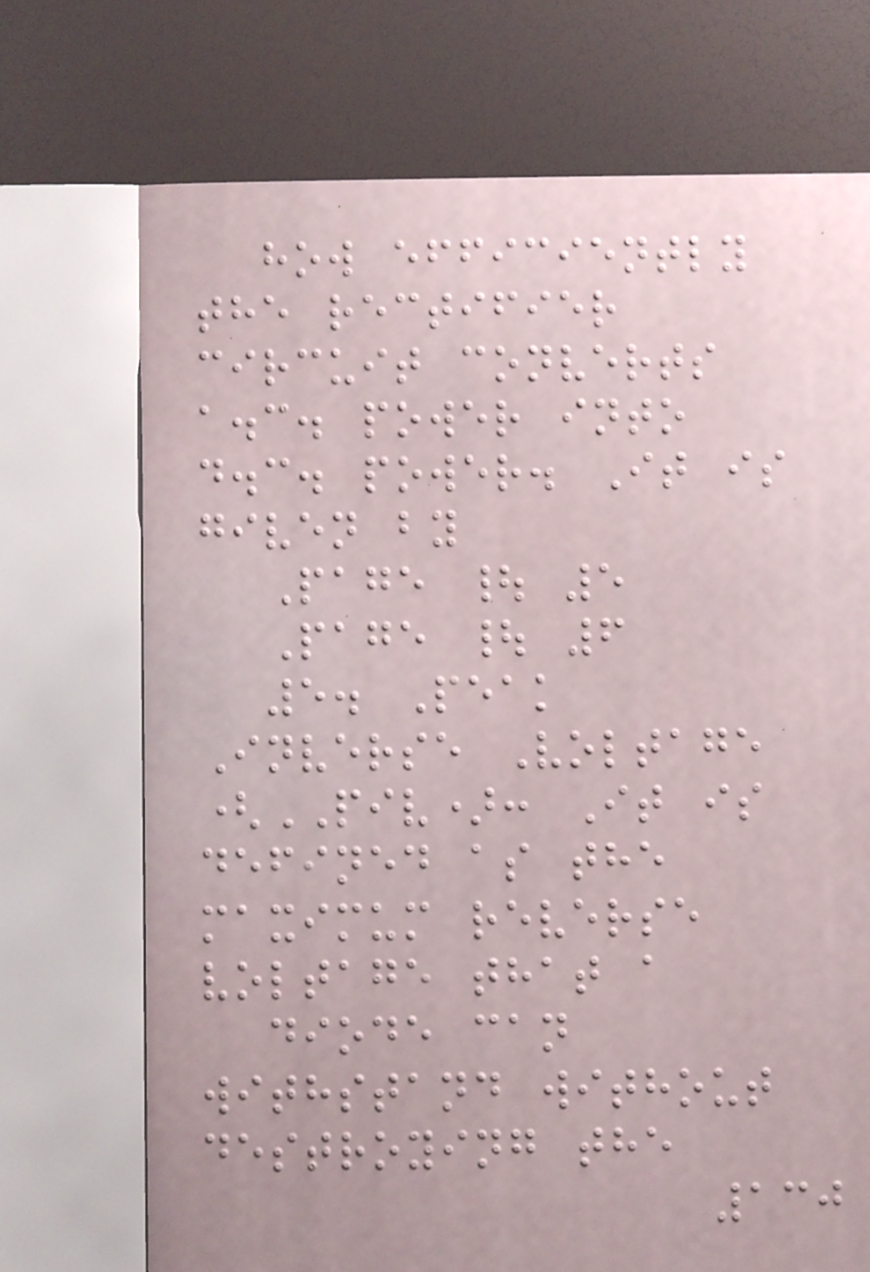how efficiently
the rectifier
circuit converts
a.c. power into
d.c. power. It is
given by
Page | 5
Page | 6
5. Peak
Inverse Voltage
(PIV): It is
defined as the
maximum reverse
voltage that a
diode can
withstand without
destroying the
130
